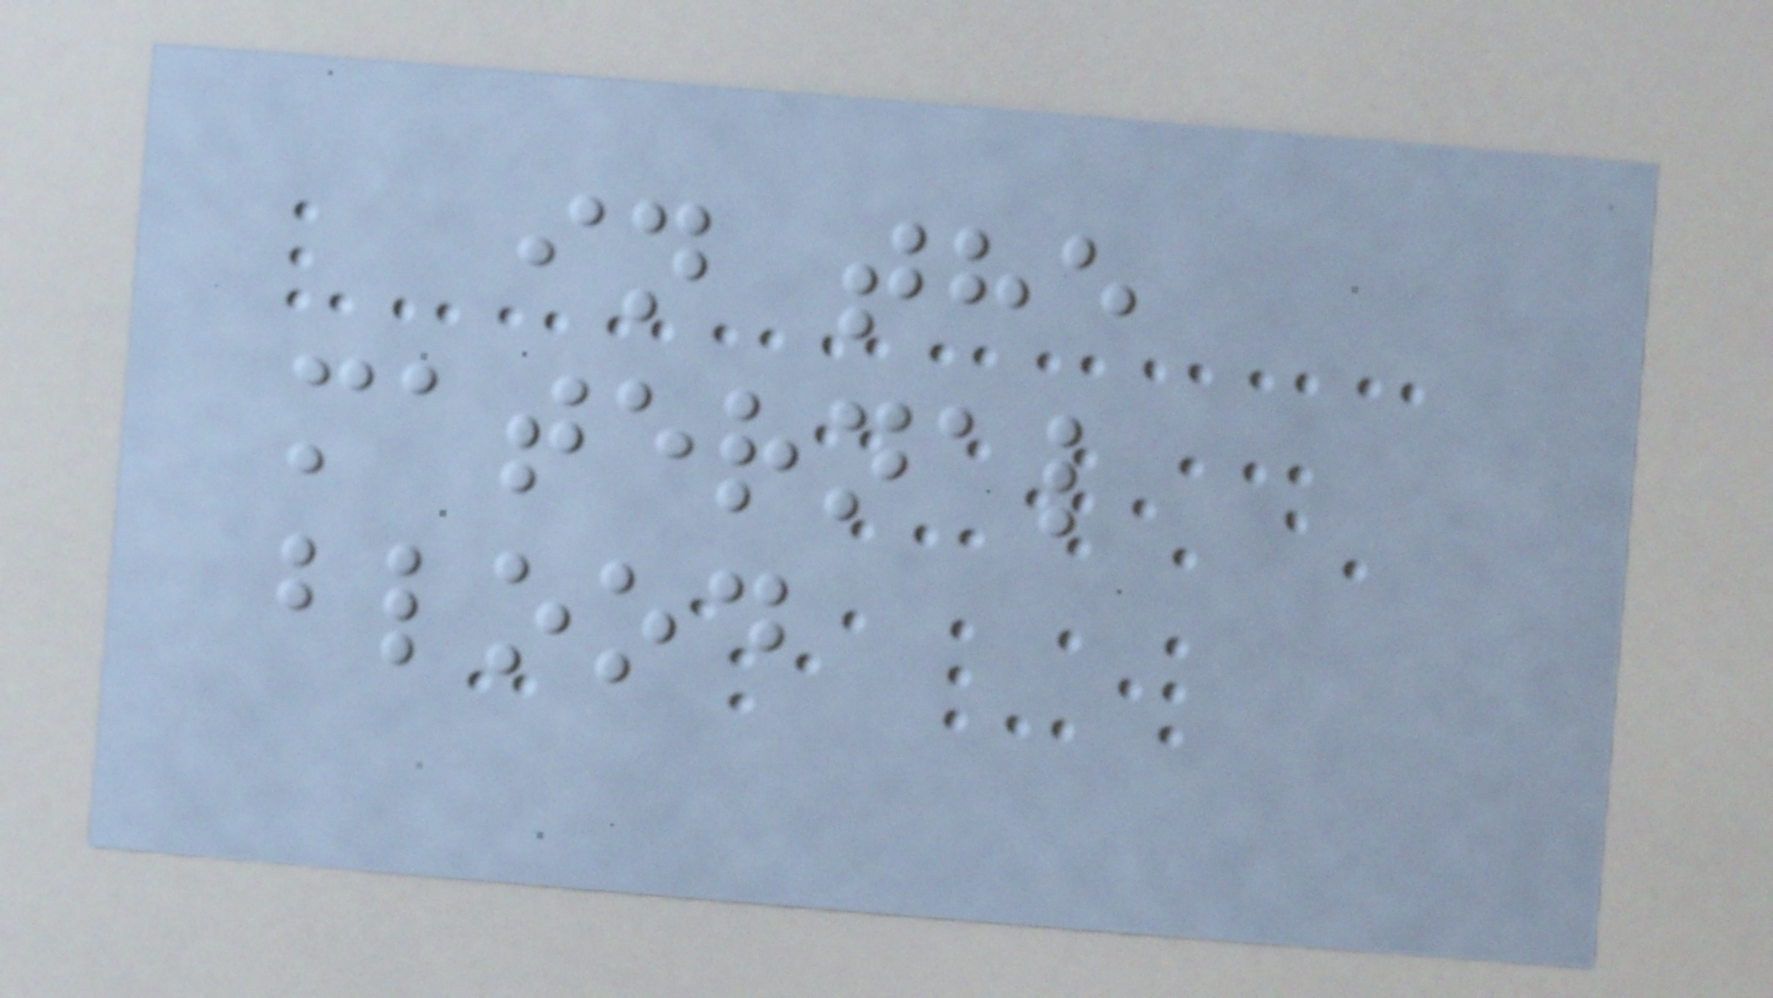in the
maternal
blood
